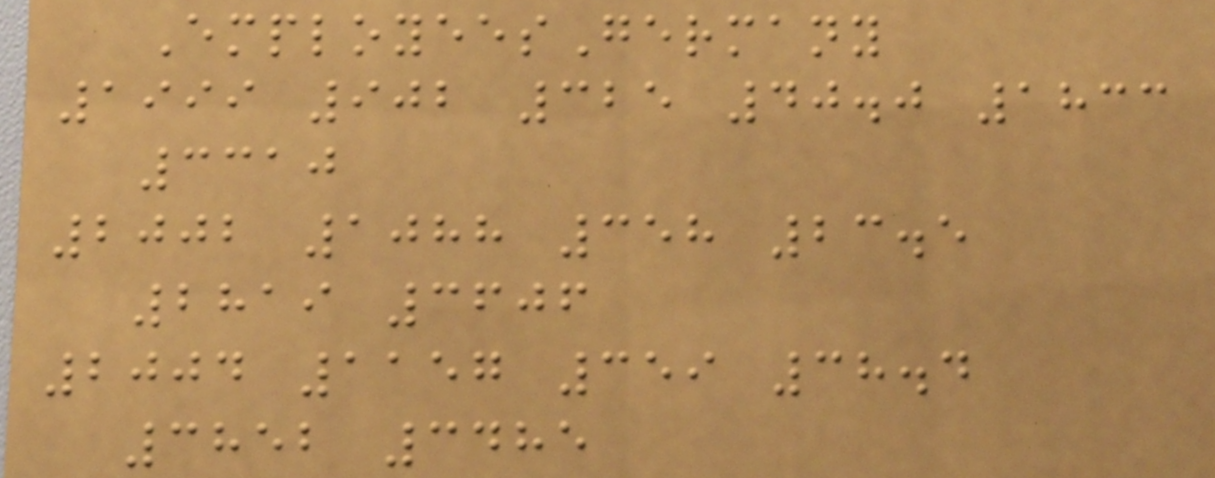EmployeesGermany
1999 902 325 40.0 1833
3310
2002 1088 358 23.5
2819 3606
2004 1157 359 38.4
3852 3485
